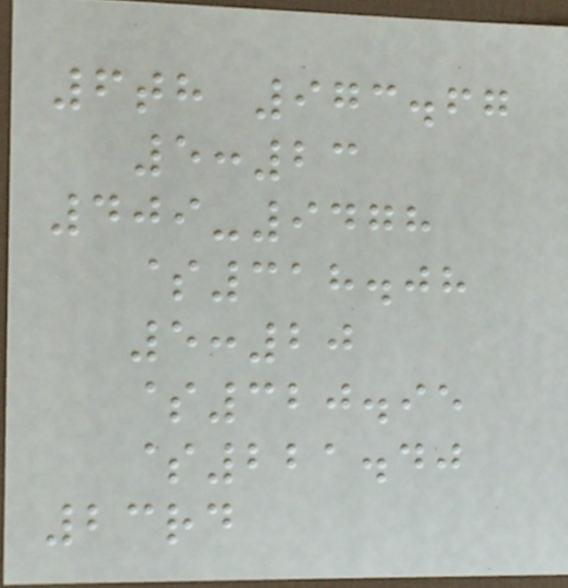6th 973.67
5:23
409-9478
$318.08
5:20
$320.95
$221.40
23rd
